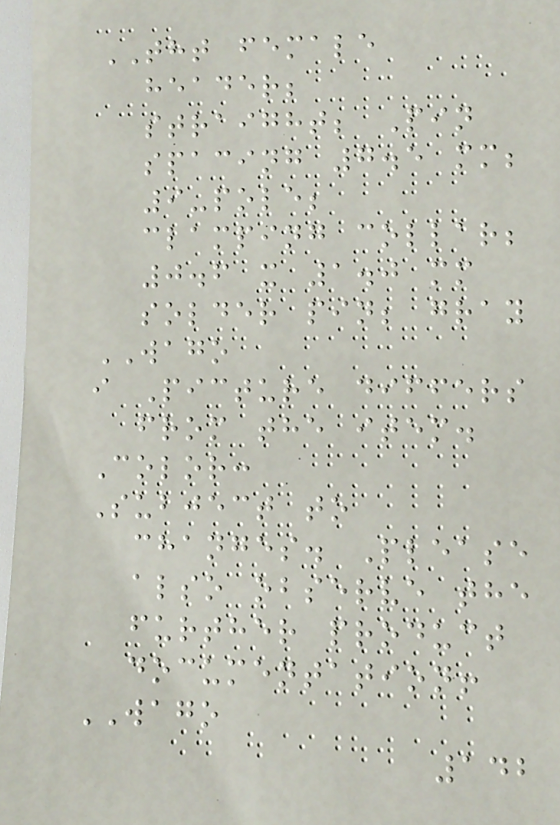THT female
header;
straight; Pin
spacing 7.5 mm;
9-pole;
clamping collar;
0.6 x 1.0 mm
solder pin; gray
WAGO
i Picture differs
from the item.
Color:
Subject to
changes. Please
also observe the
further product
documentation!
WAGO
142
